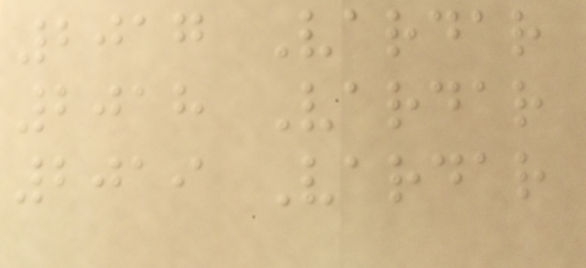2017 Vardar
2018 Vardar
2019 Vardar
